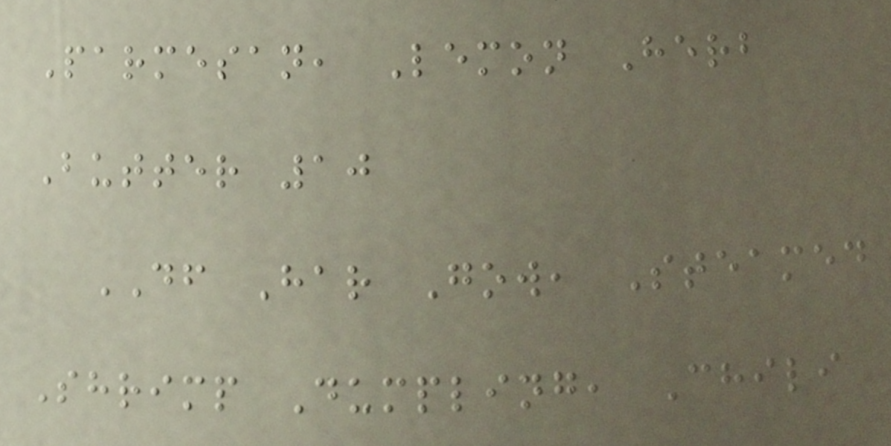Parmesan, Lemon Herb
Butter 10
DF Har Gow, Steamed
Shrimp Dumpling, Chili
